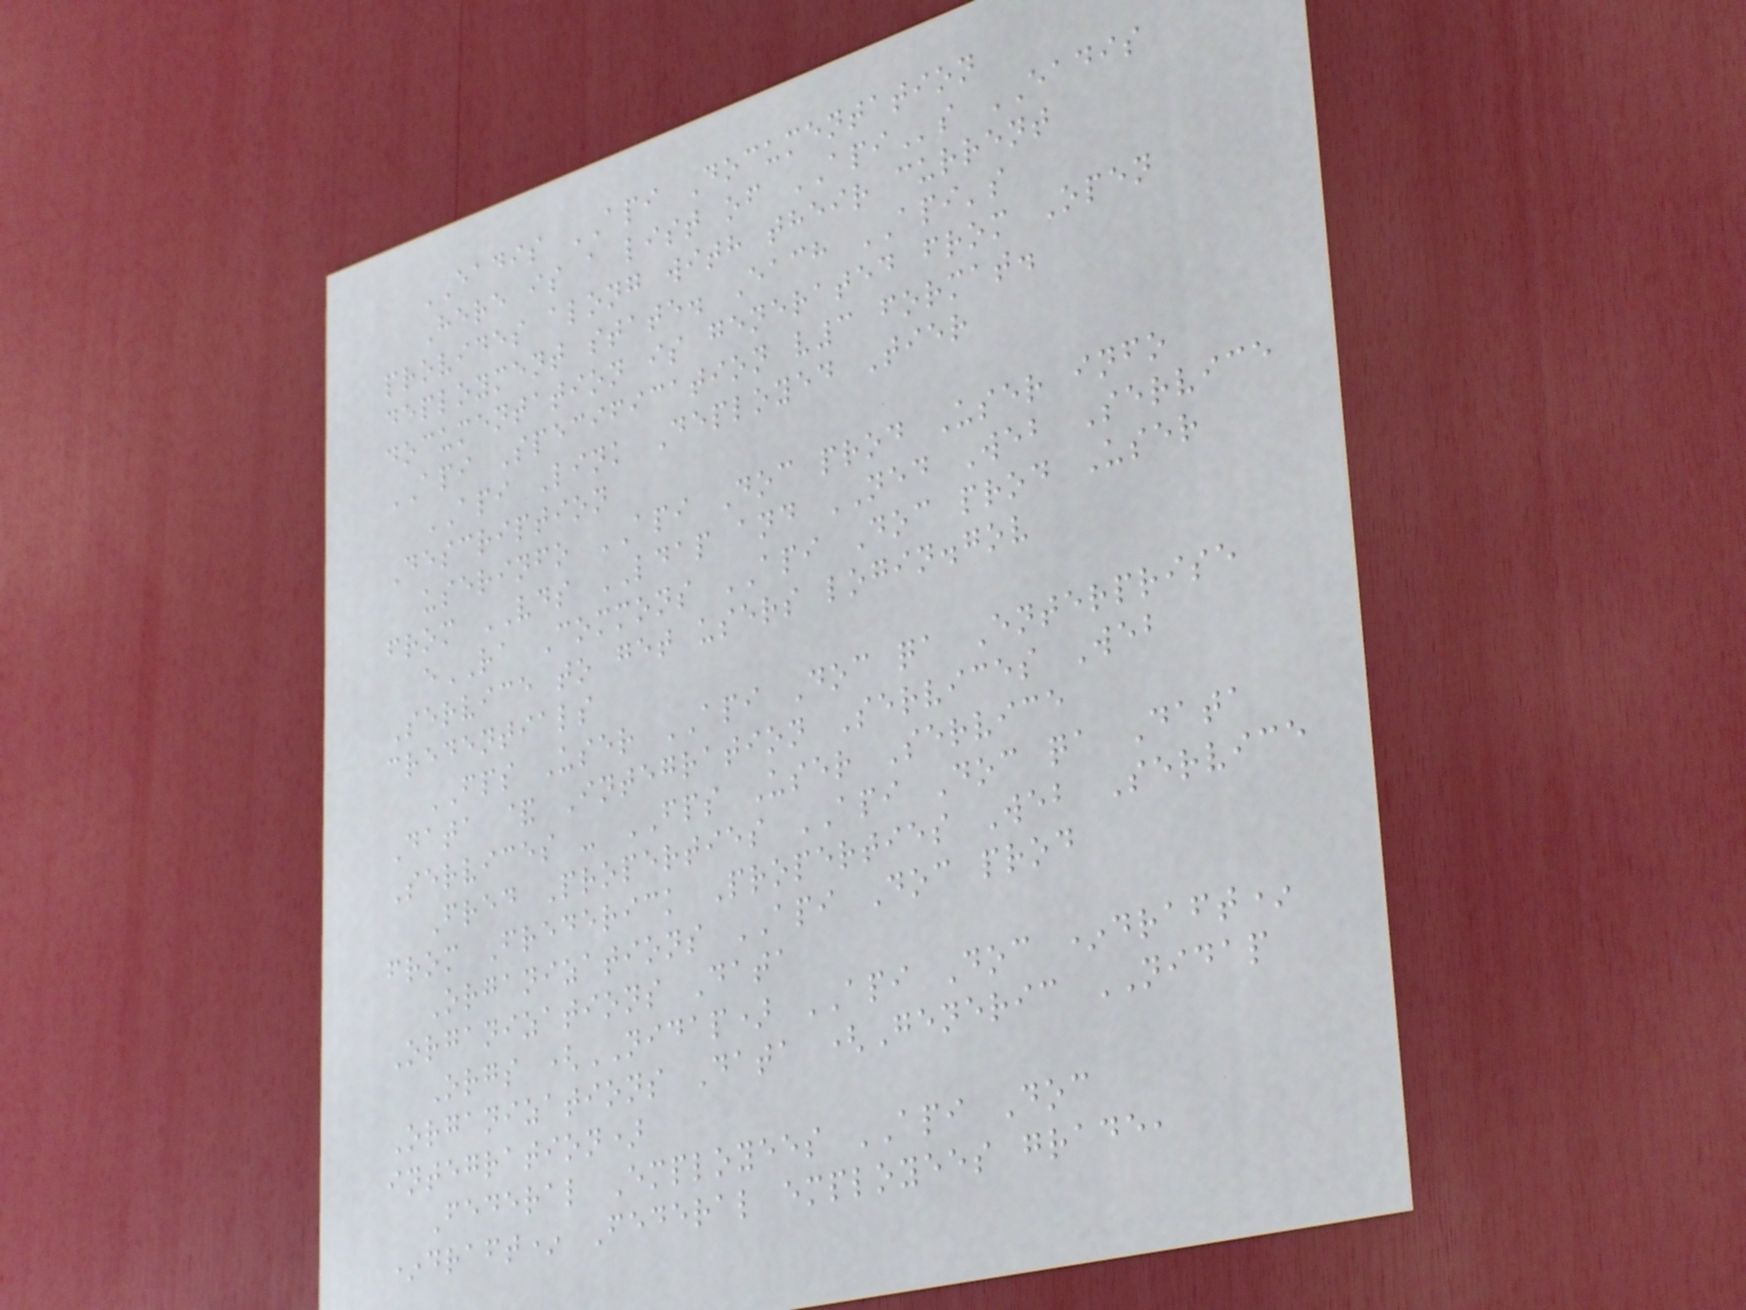EADIS API Documentation
Here is a list of APIs EADIS
provides along with their current
deployment state. Each API's
documentation is generated from Open
API Specification v3 format.
API Link Deployed Tier
Description
userinfo API Doc prod User info
from VDS LDAP and NED Web Service
eRA Commons API Doc prod User
Service to get users login.gov
credentials
FPS User API Doc qa Enterprise
Data & Integration Services Web
Services - FPS User Service
Fred Properties API Doc qa Data
from Frederick Properties Web Service
Organizations API Doc prod
Organizations Data
Orgs (NIDAP) API Doc *draft*
Organizations Data (Generic NIDAP
integration)
Federal Employees API Doc
*draft* Federal employees grade,
